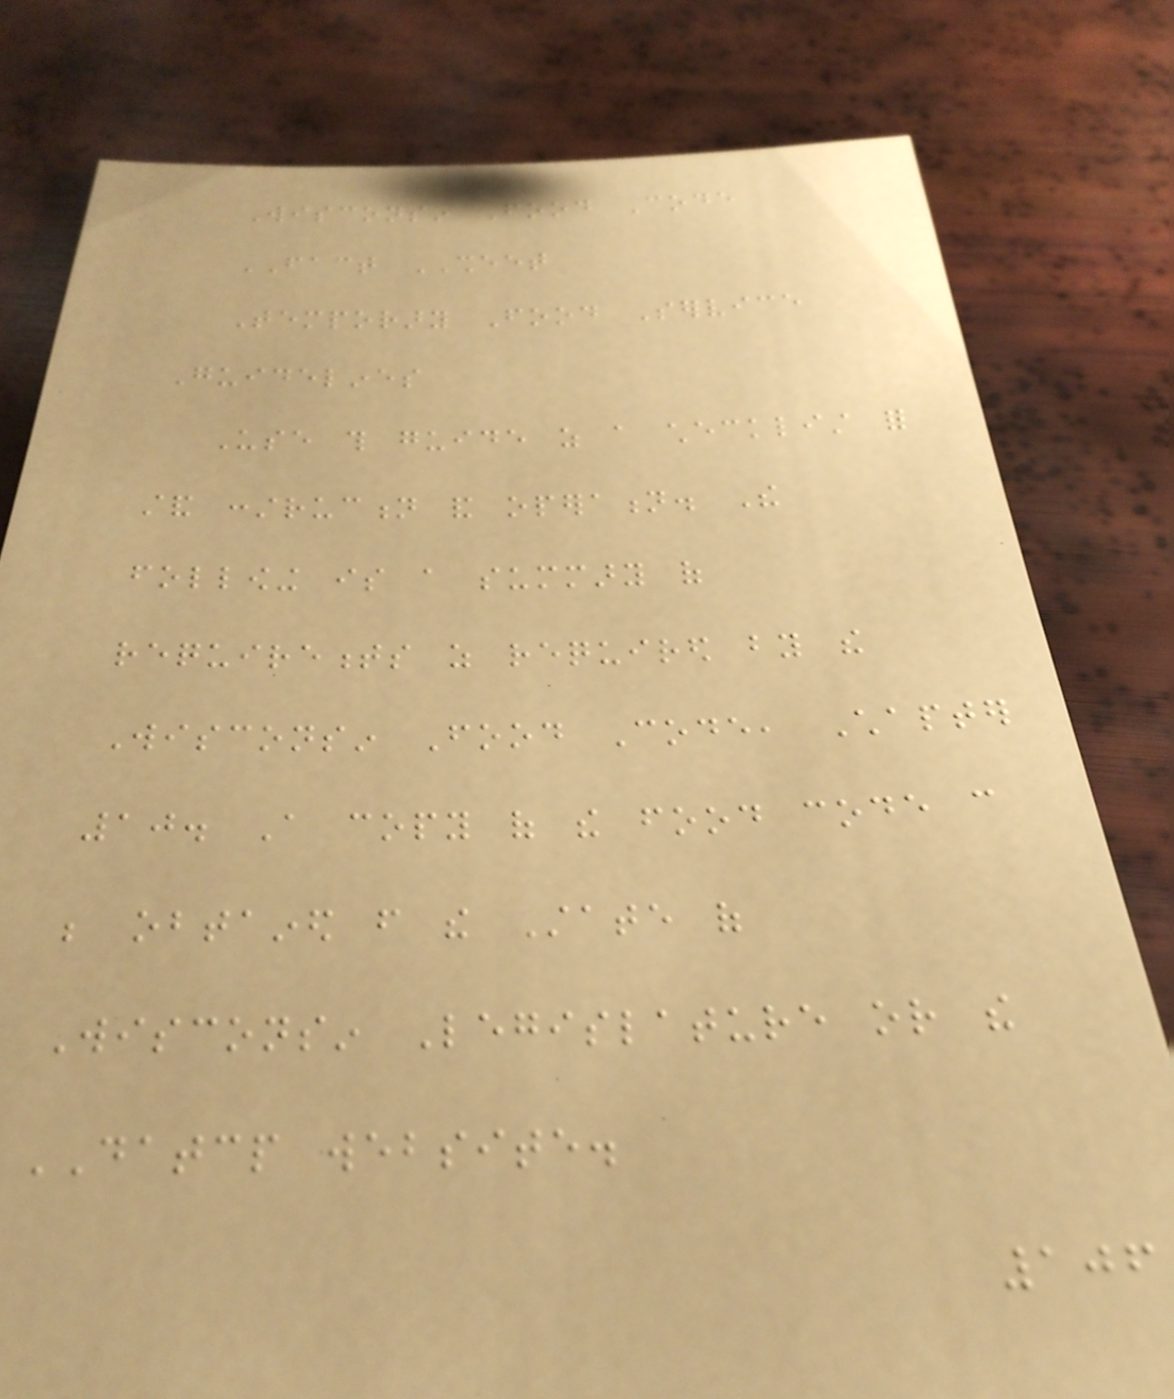Wisconsin Food Code
FACT SHEET
Temporary Food Service
Guidelines
Use this guide as a checklist for
stand construction and operation. The
following is a summary of
requirements as required by the
Wisconsin Food Code, Chapter
10. A copy of the food code can
be obtained from the State of
Wisconsin Legislature or the
DATCP website.
106
